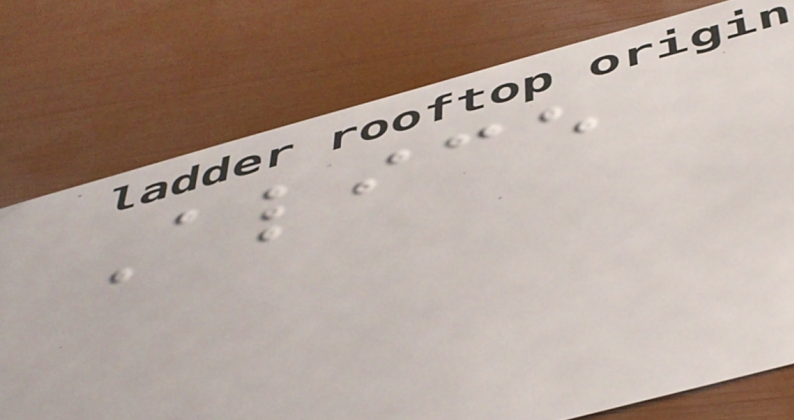Alice
